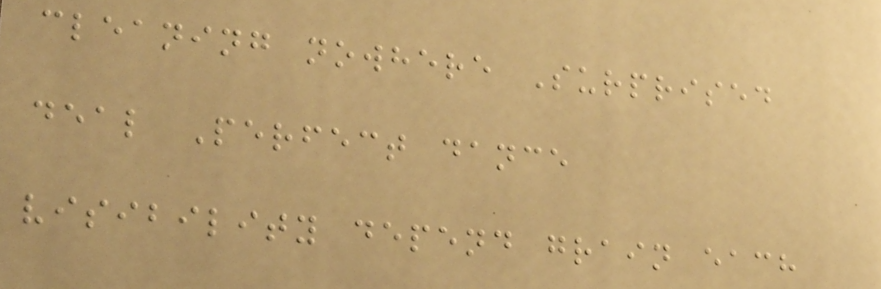cleaning nowhere Surprised
deal Perfect dance
visibility depend grain each
